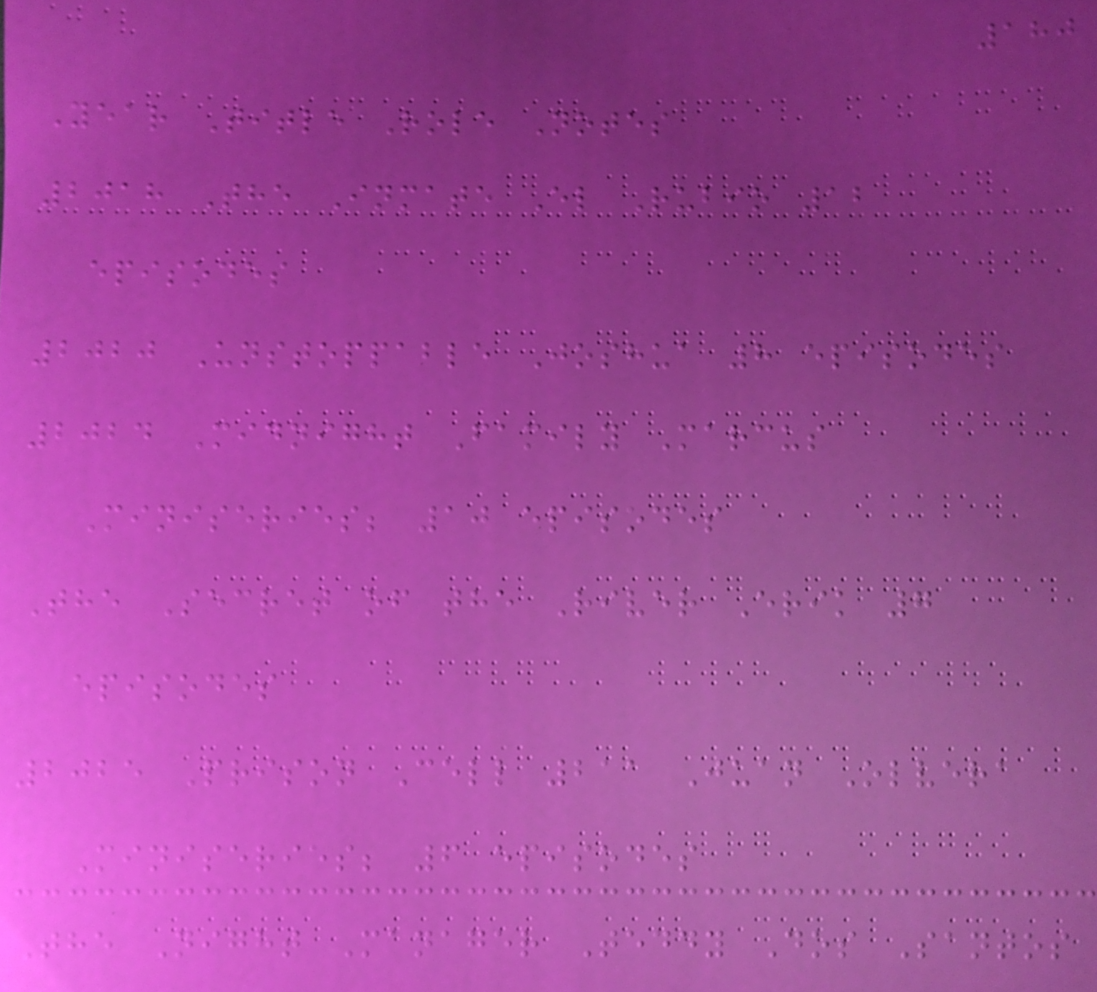180
Year Title Role Notes
2018 The Inmate El Rubio 12
episodes
2020 Unstoppable Joshua 8 episodes
2024 Midnight Family Marcus
Miniseries; 10 episodes
The Secret of the River Erik 7
episodes
2025 Prison Cell 211 Juan Olvera
Miniseries; 6 episodes
The Night Manager Teddy Dos Santos
